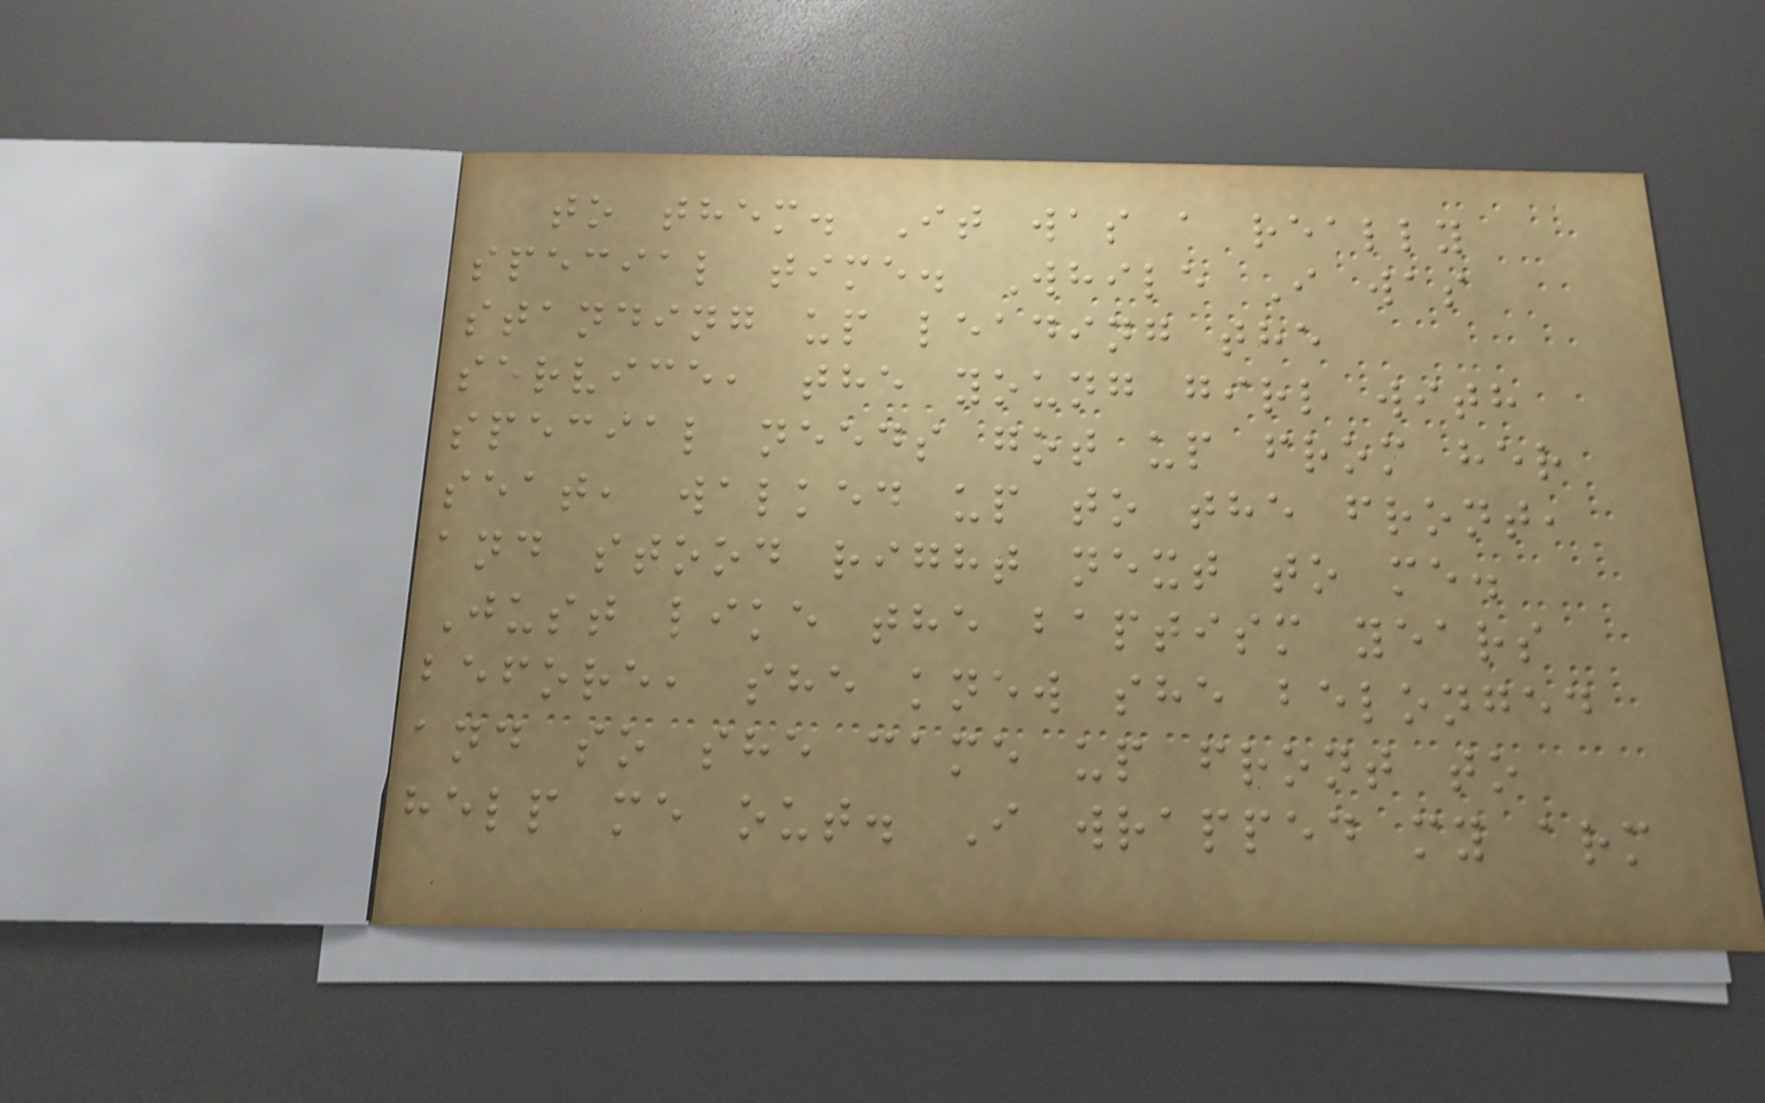to them. It was a really
special time. While I was
standing up leading the
service, the young girl with
special needs got up from her
seat, walked up to the front,
and stood right next to me.
Just like the baptism years
before, she knew she belonged
and so she came up front to
help me out. I wrapped my arm
